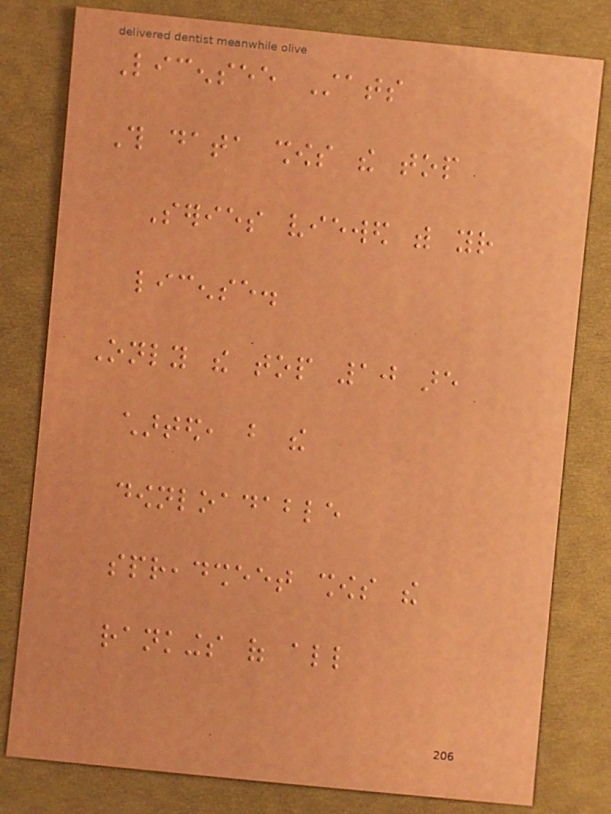Licensee Stats
This data shows the top
Series viewed with your
license.
Only the top 10 are
charted, but the
downloadable
spreadsheet shows the
rankings of all
